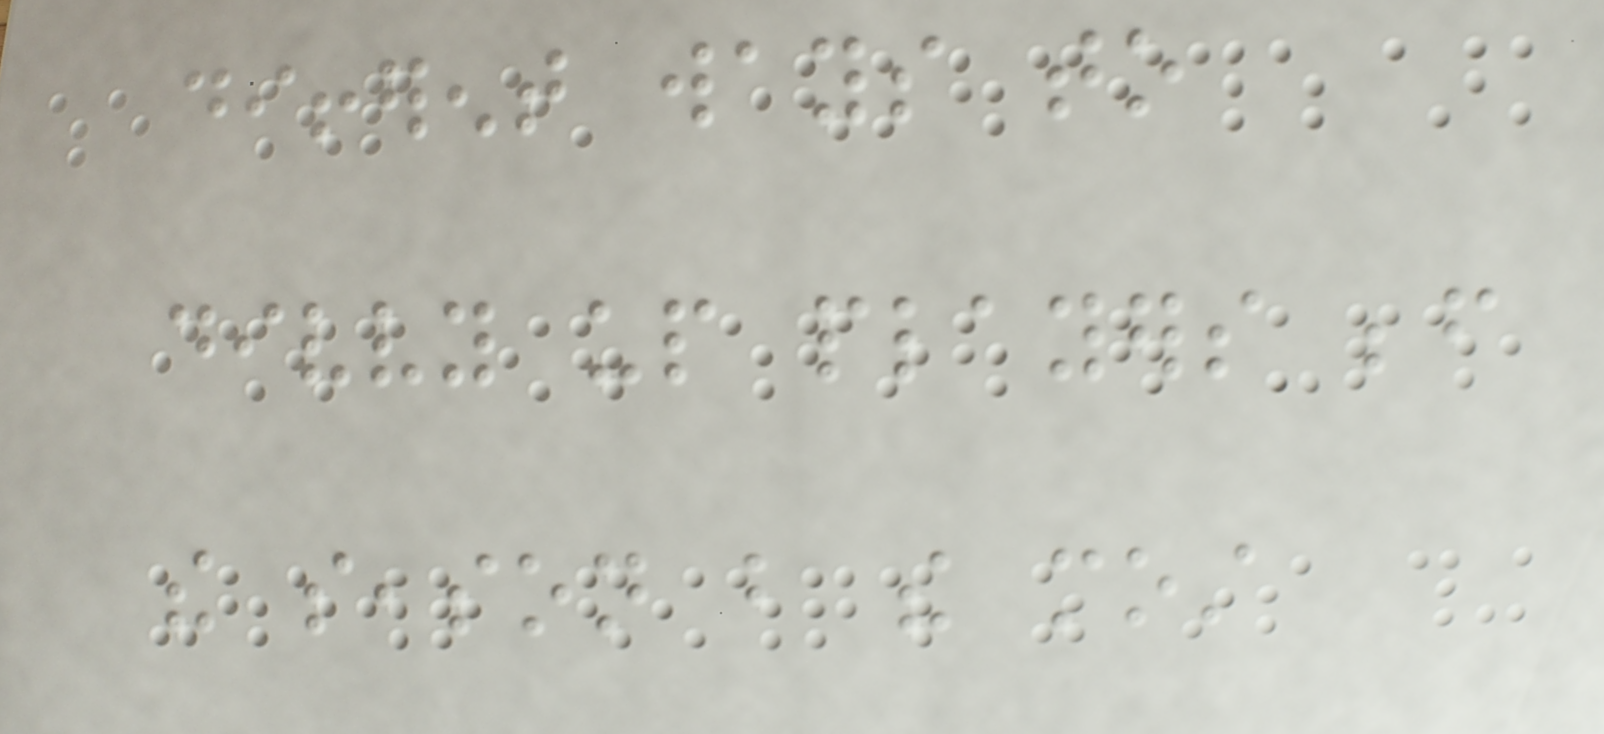different ways to
divvy up players before
the season but the most
